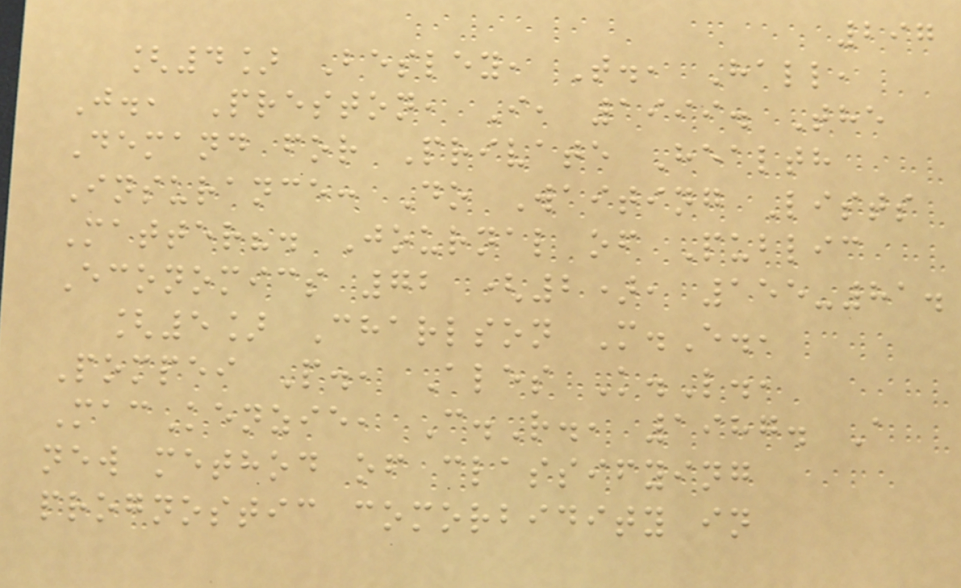297
[4] Besley, T., Hall,
J., Preston, I, 1999. The
Demand for Private Health
Insurance: Do Waiting Lists
Matter?. Journal of Public
Economics 72 (2), 155-81.
[5] Charlson M.E.,
Pompei P., Ales K.L.,
MacKenzie, C.R., 1987. A
new method of classifying
prognostic comorbidity in
